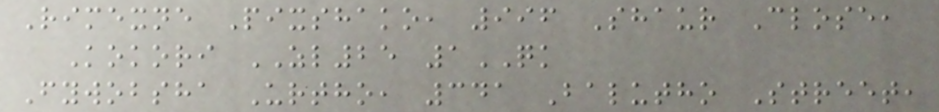Rimexne Pixshako, 996 Shaur Close,
Kokori ZL25 1QK
Fywobsha Urtho, 341 Balutho Street,
